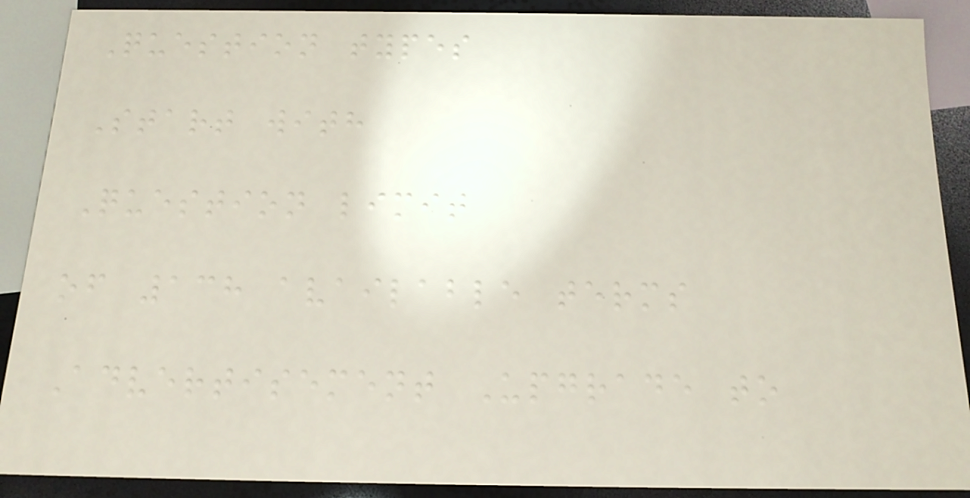Question types
Start with
Question limit
of 138 available terms
Advertisement Upgrade to
